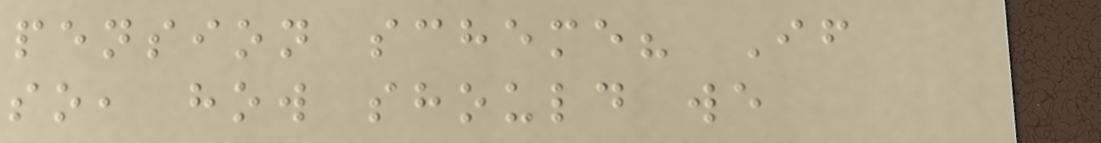pension scheme? If
so, how should we
